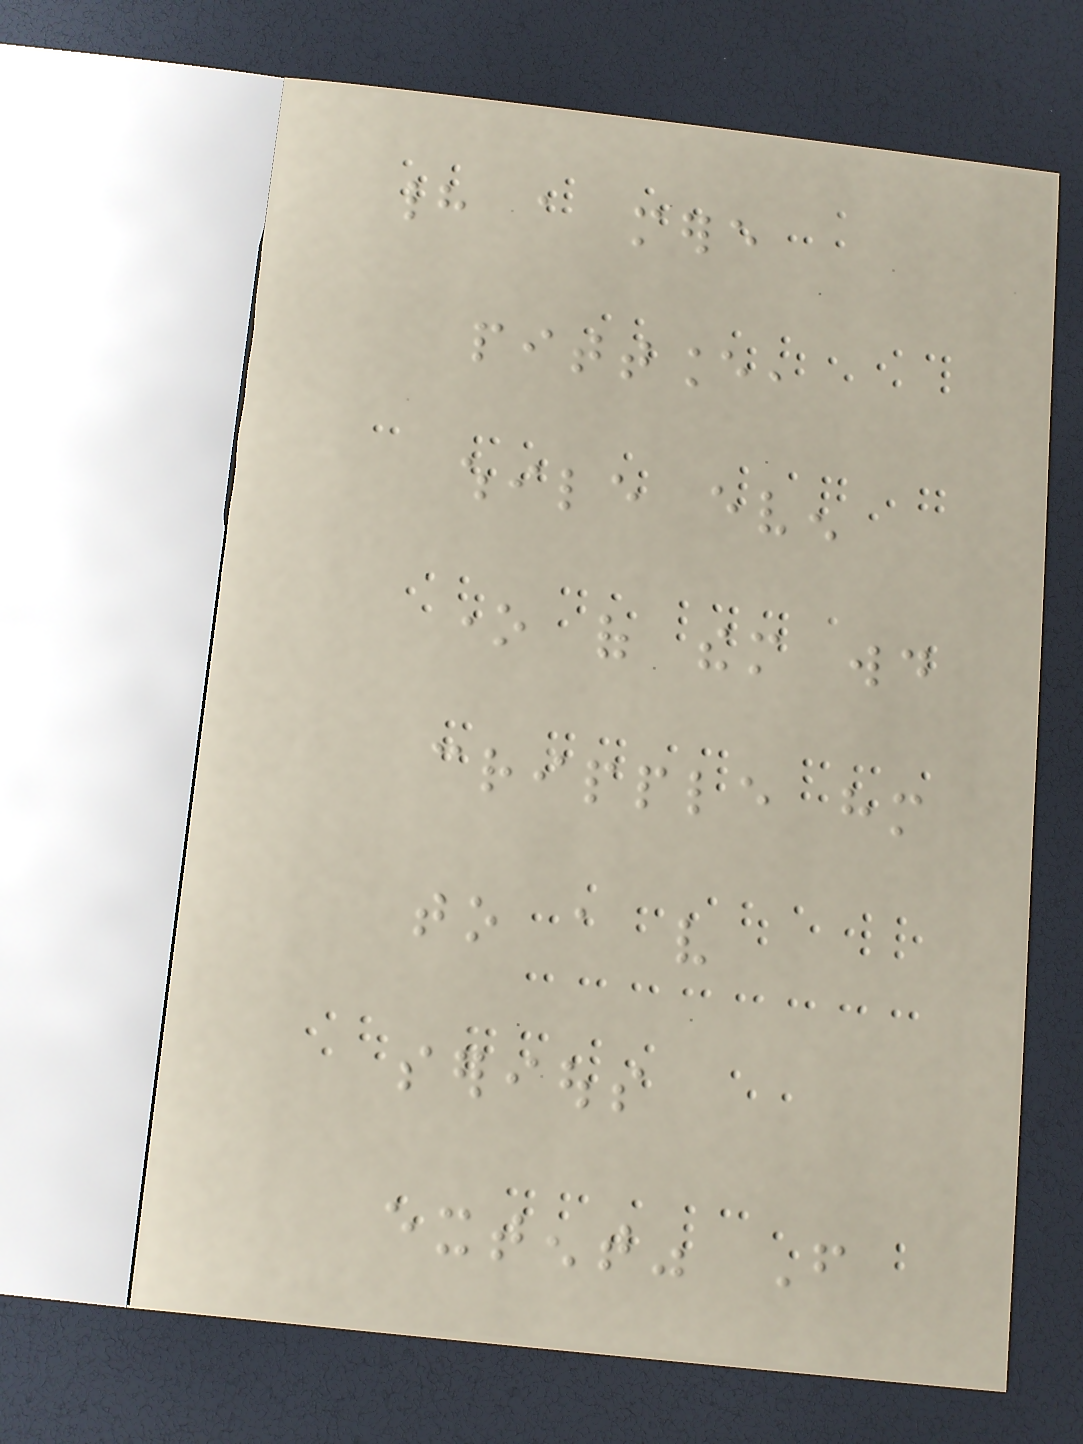had a mere
pittance,
while even
one of them would
cripple him
to a very
serious
extent" From
